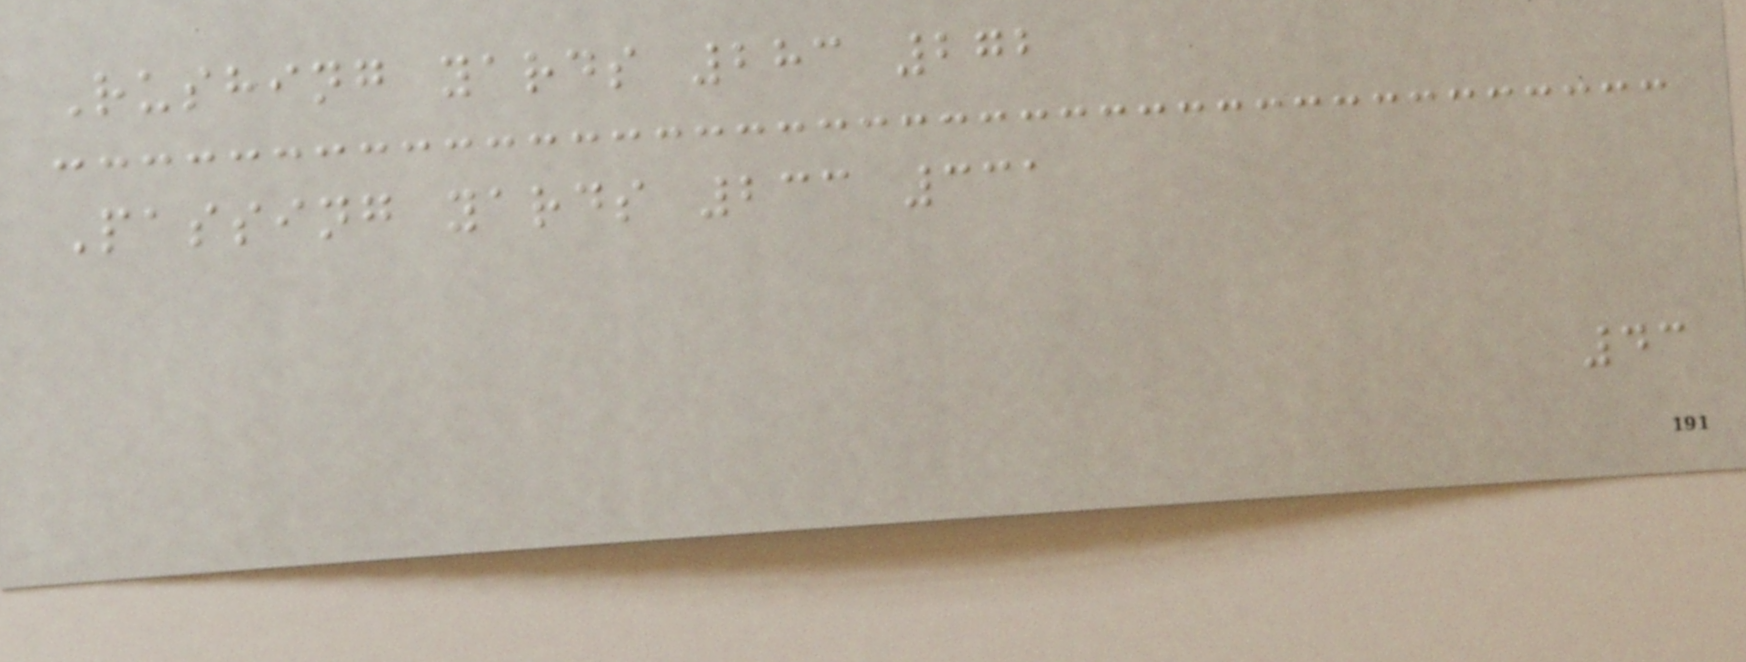Rushing yards 283 272
Passing yards 233 331
43
